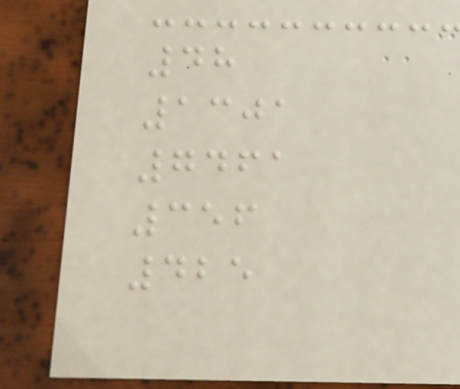48
1301
7461
356
425
